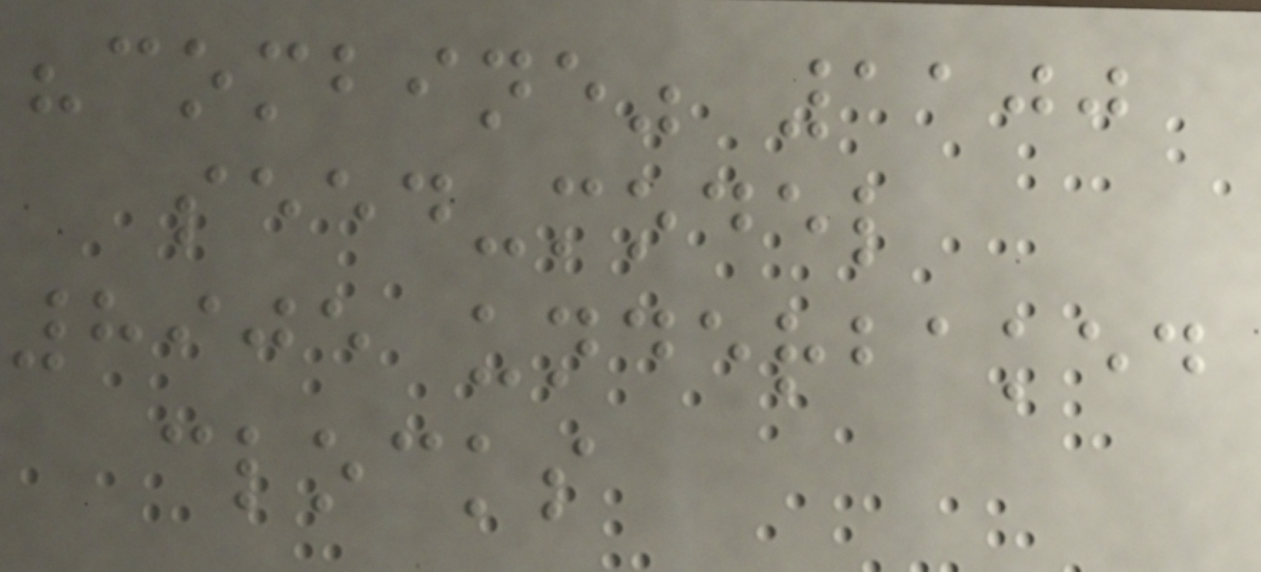"combine" 1100
seed-model
8905 underbaked
clocks
